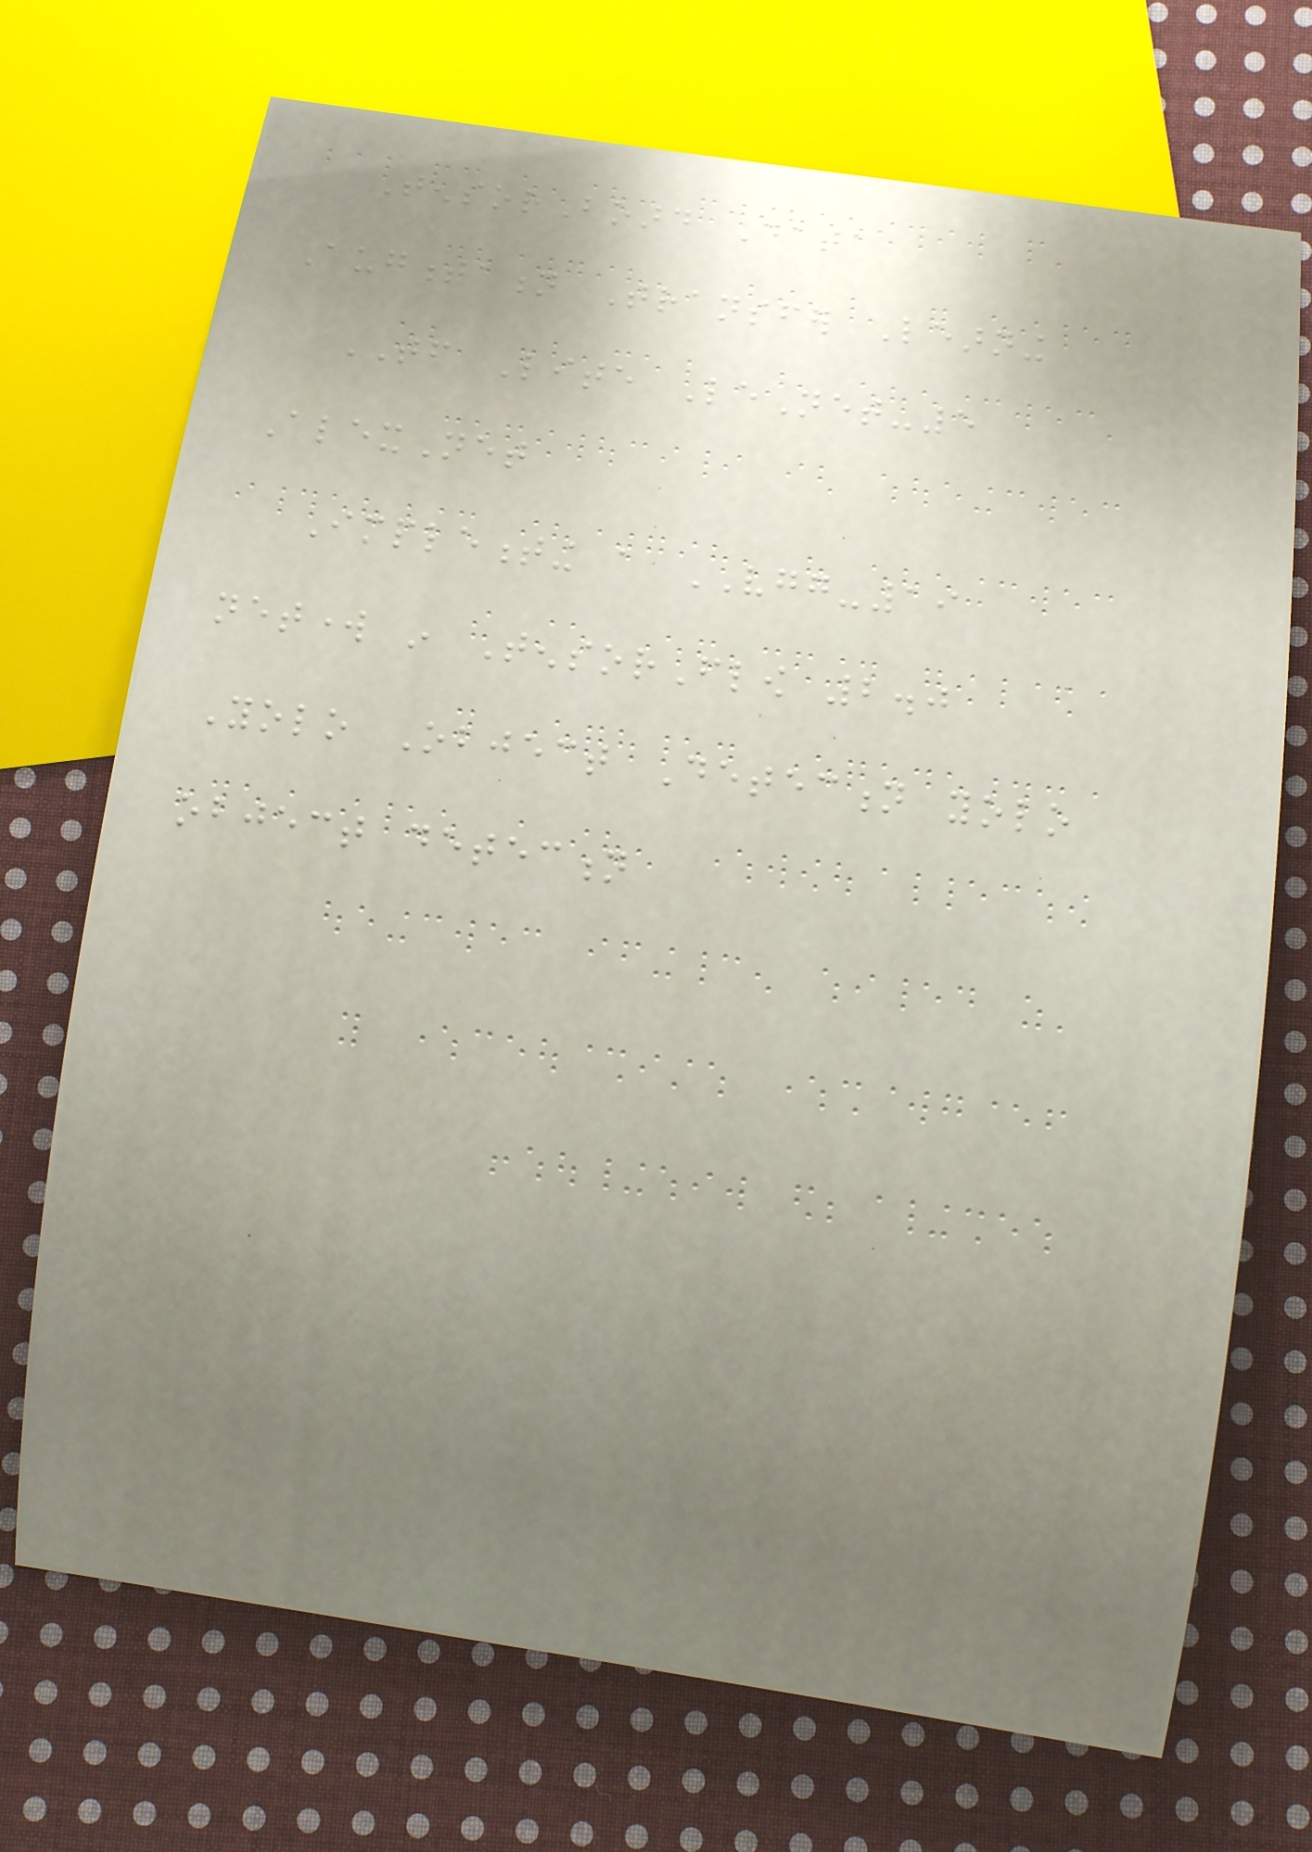TensorBoard Data
Augmentation Transfer Learning
TF Lite LeNet-5
AlexNet
Implementing a VGG-19
network in TensorFlow 2.0
Yolo Object Detection yolo
object detection
